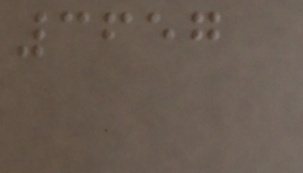3657
